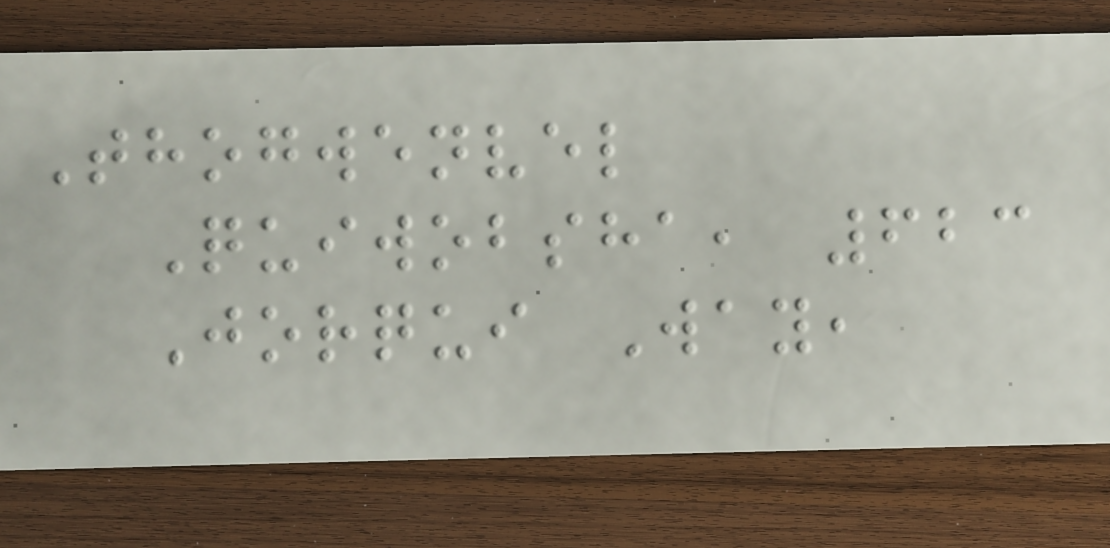Thogwenvel
Quiwobsha, 623
Jorqui Way,
